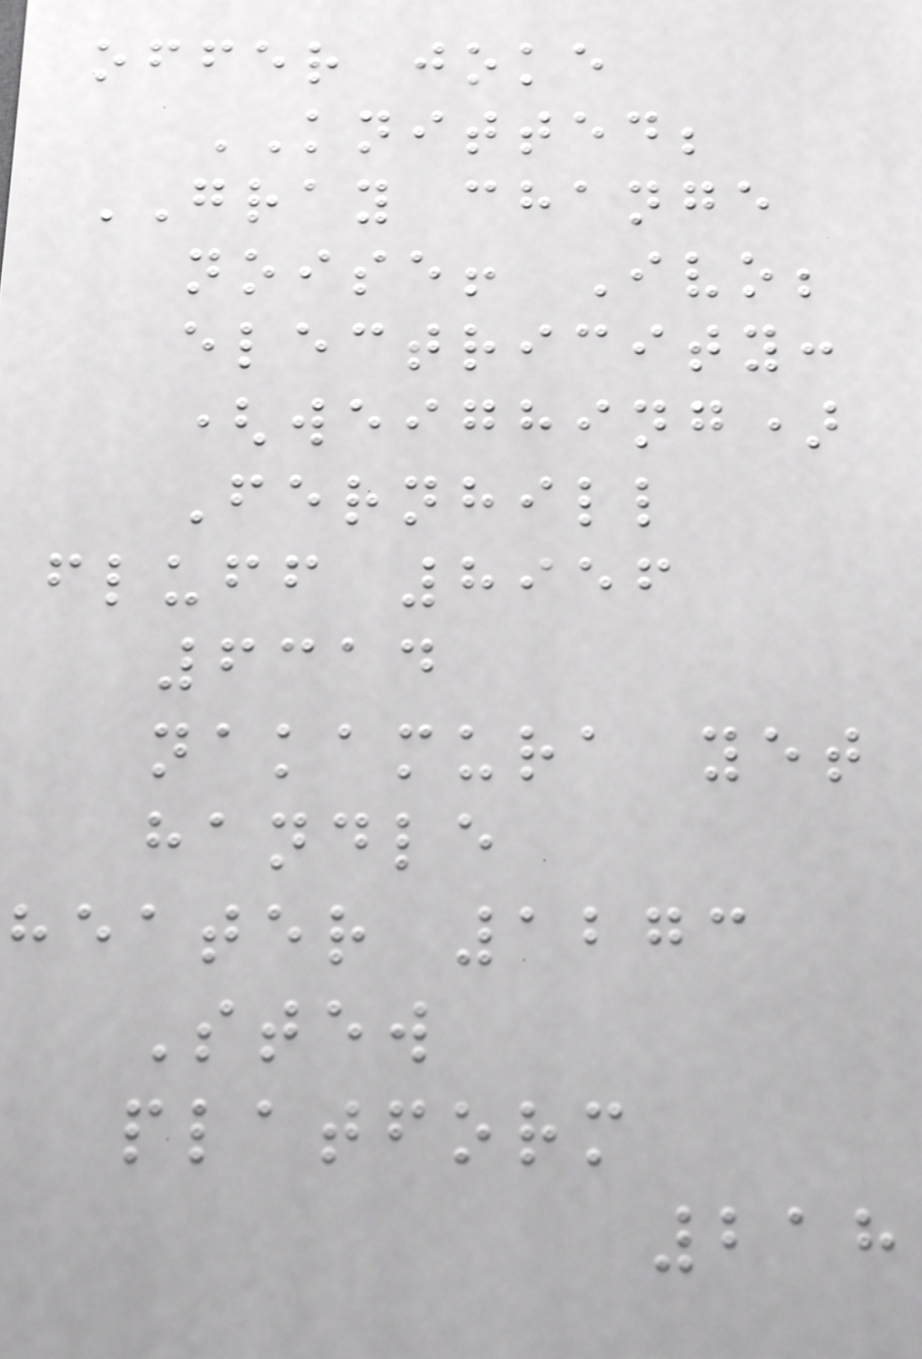offer joke
KNITTED;
GRAY change
noise! Ivo;
electricity:
(weighing)
Fernhill
fluff 8956
6314
nakamura yet
handle
heater 1273
Stew
platform
218
